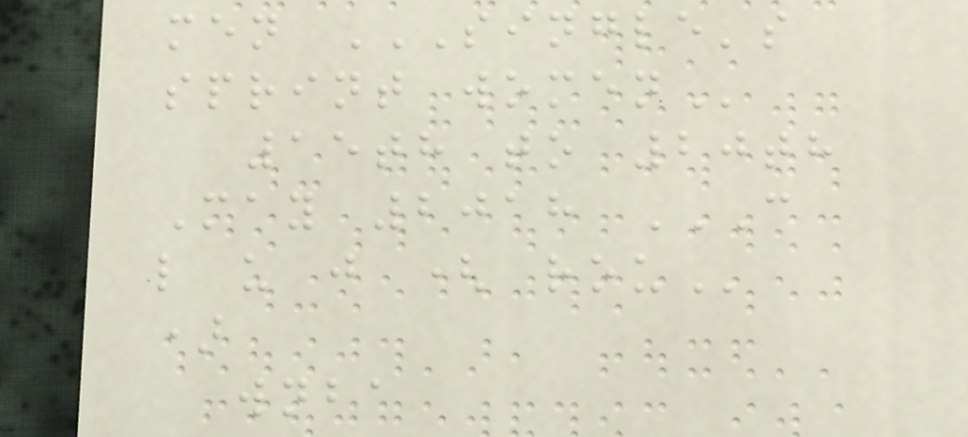men SINGLE'S
SPRINT WOMEN
15th to 20th
May 2018 C
L U J ( ROU
)
wnba
